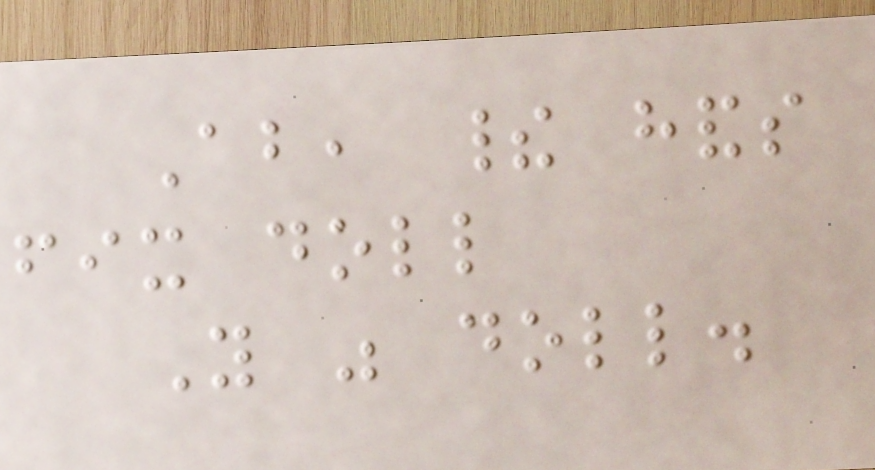About, their hands
fix doll
You was doll.
